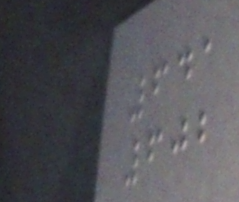641
602
